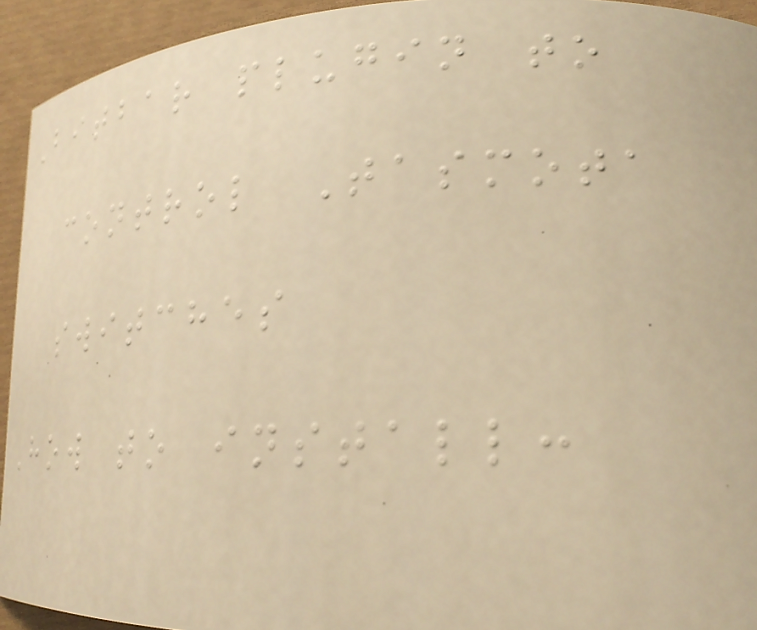Bitbar plugin to
control Tasmota
switches
How to install:
